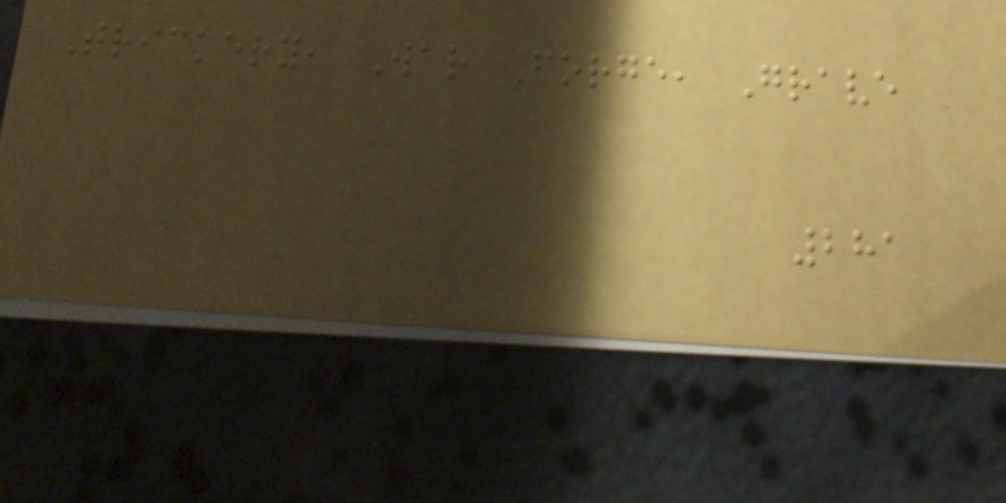Trickery, War Forge, Grave
281
